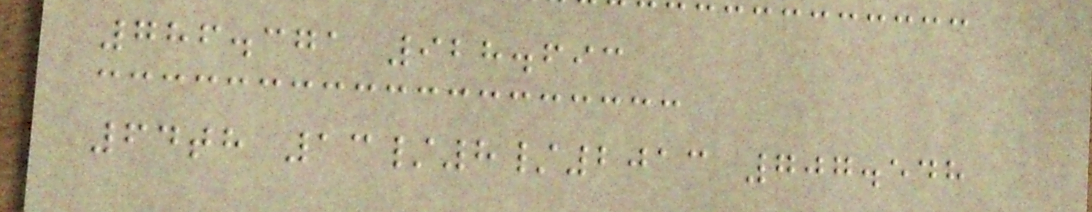786.371 928.693
64th 13/8/2013 707.548
